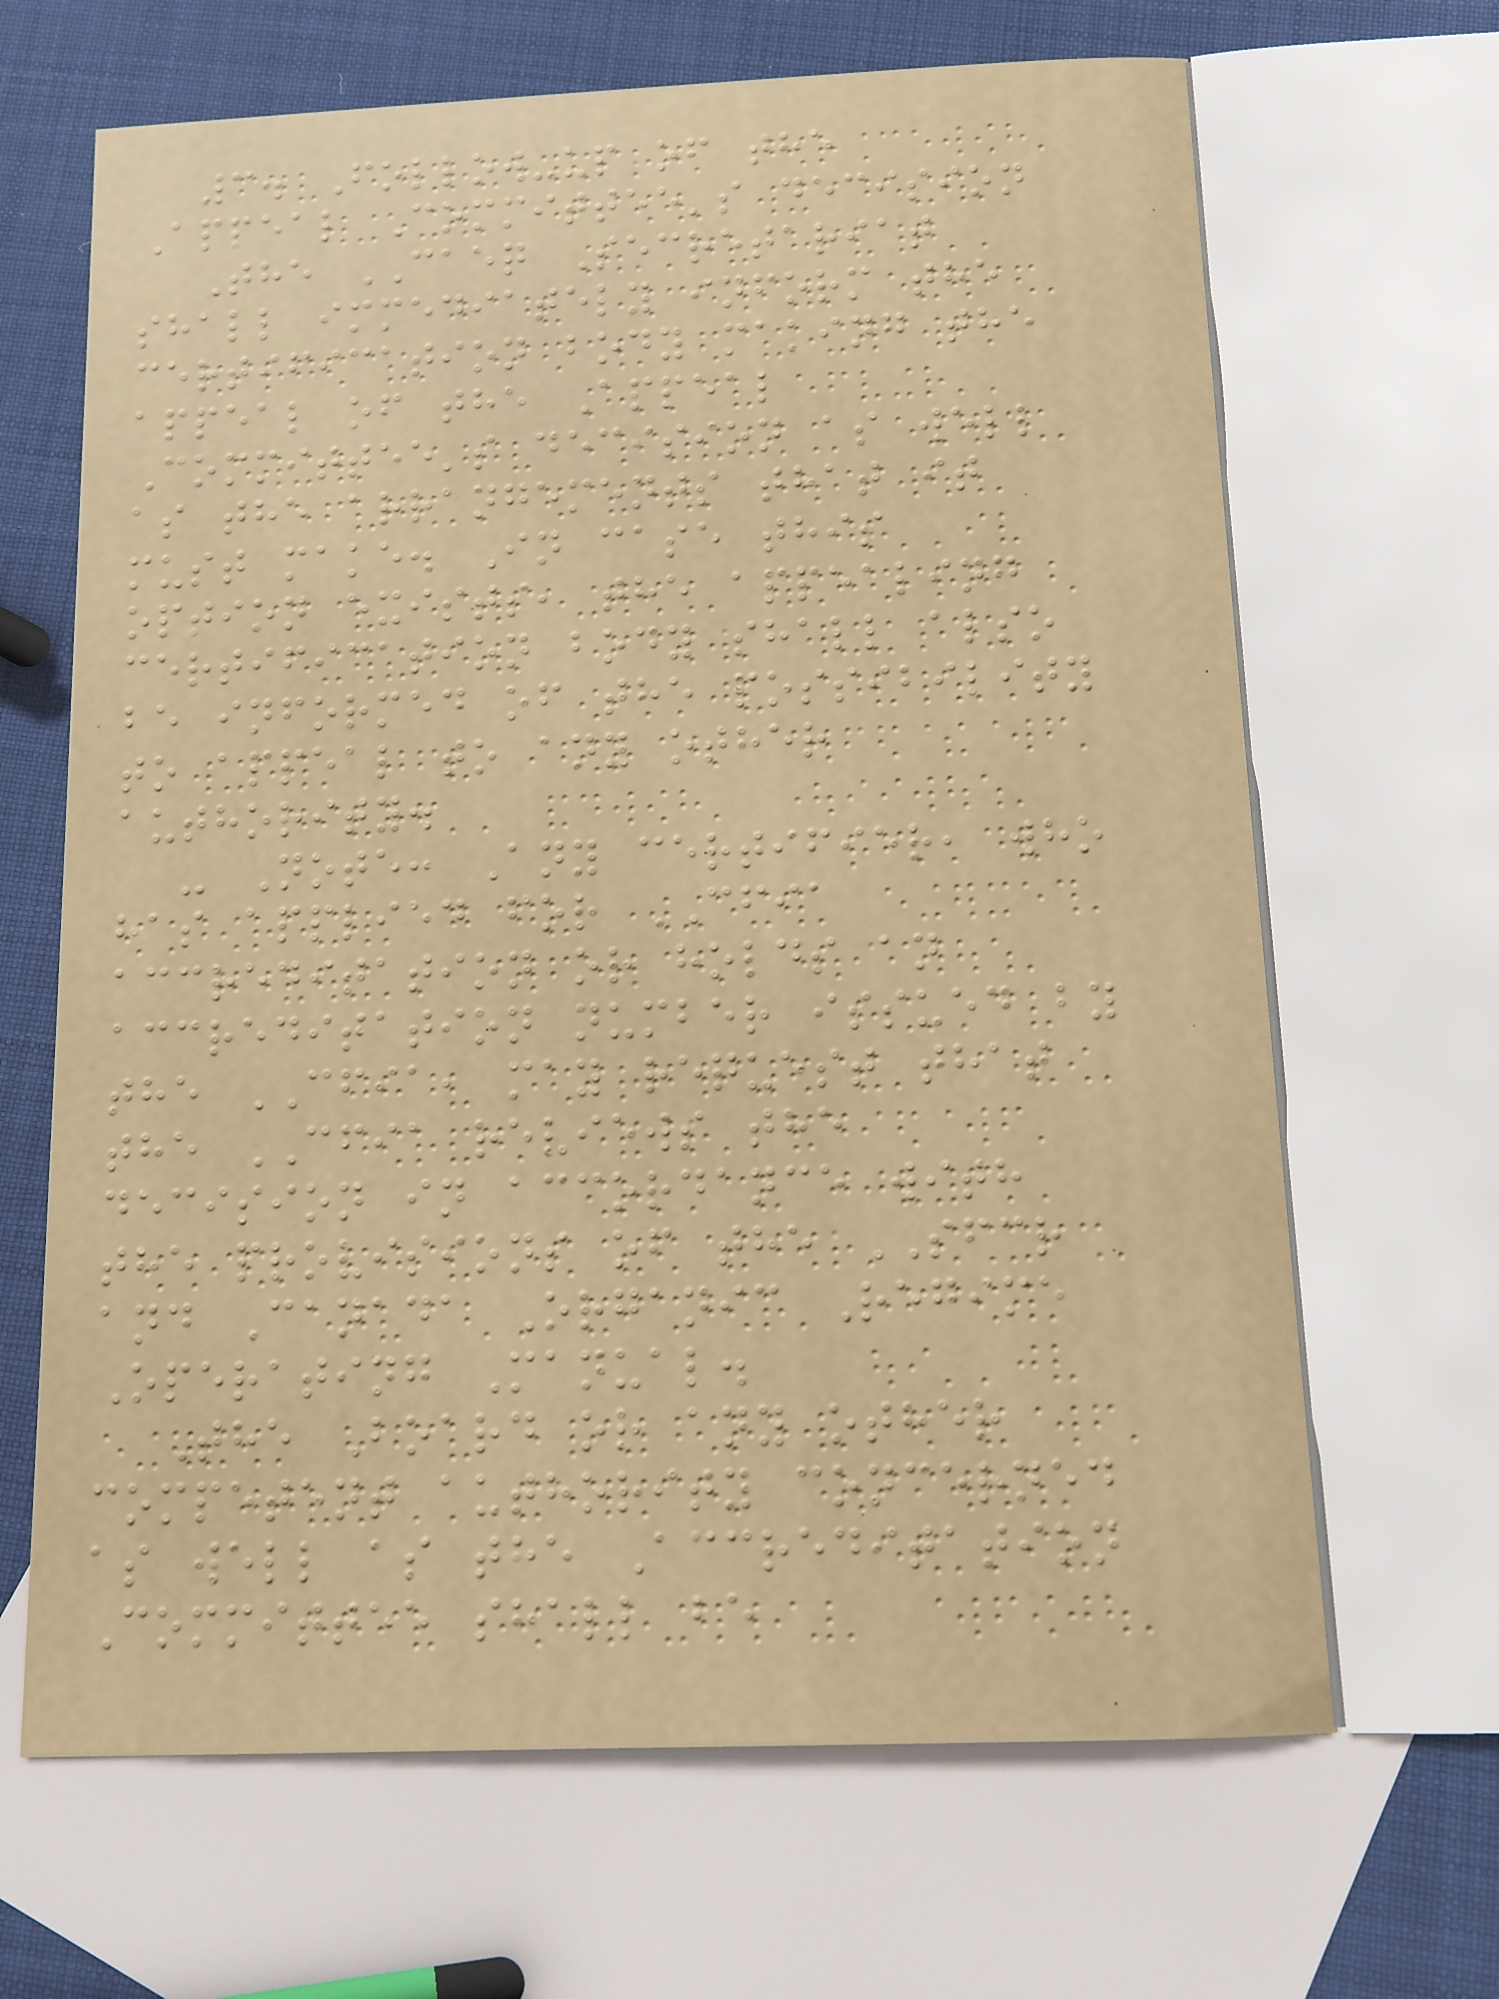3. Follow-up of the
Appeal Committee's decision
The CAEQ Secretariat
shall immediately inform the
certification body making the
appeal of the Appeal
Committee's decision as well
as the arrangements that it
must make. In case this
option exists, the appealing
certification body shall also
be informed of the possibility
to appeal to any other
authority.
- Note: Any certifier, who
has applied for CFIA
accreditation or holds an
accreditation number issued by
the CFIA, may request that
the CFIA reviews the
decision in accordance with
the provisions of the SFCR
and Canada Organic Regime
Operating Manual.
The Board or any other
competent authority concerned
as well as the Accreditation
Committee shall be
